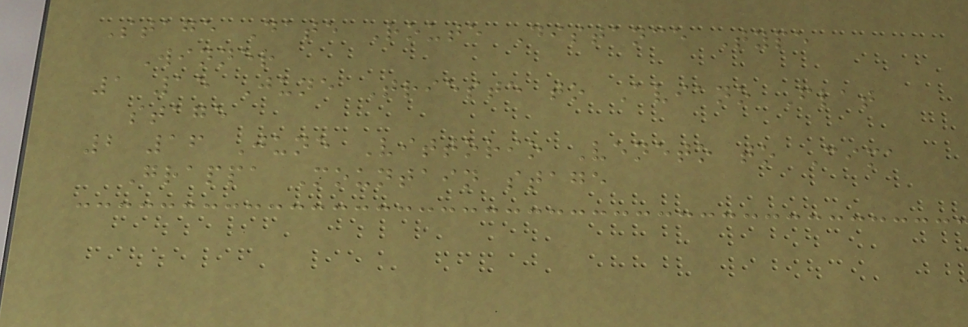Stage Date Route Distance Type
Winner
1 15 June Trieste to Aviano Flat
stage
2 16 June Vittorio Veneto to Cima
Grappa Mountain stage
